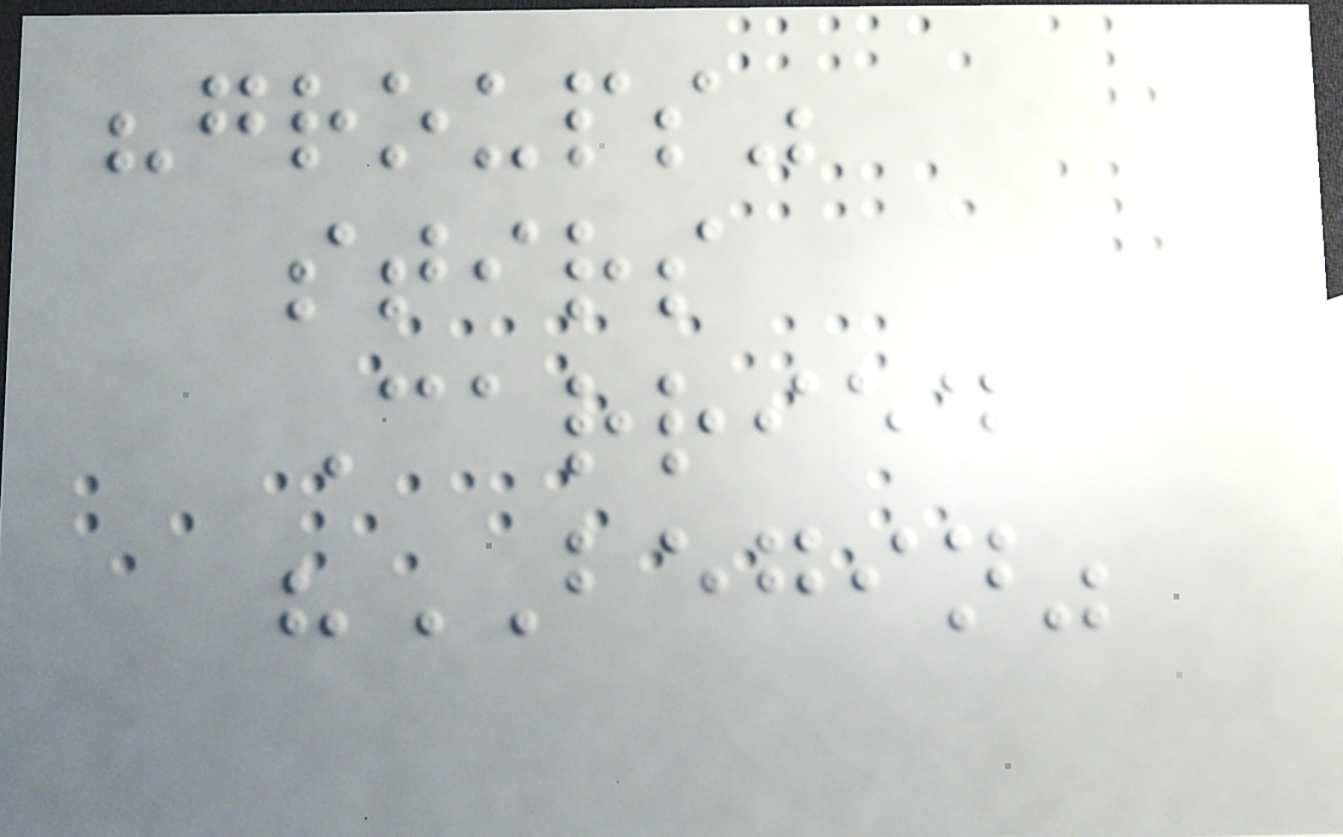"groups"
stirs
Carried
"BEGIN"
